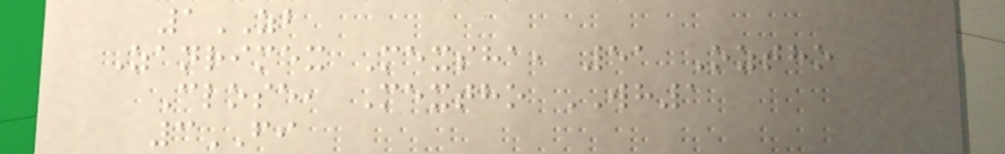1ZB
Zanrimex Mexsha, 51 Oztho
Close, Mextho WH1
3FI
